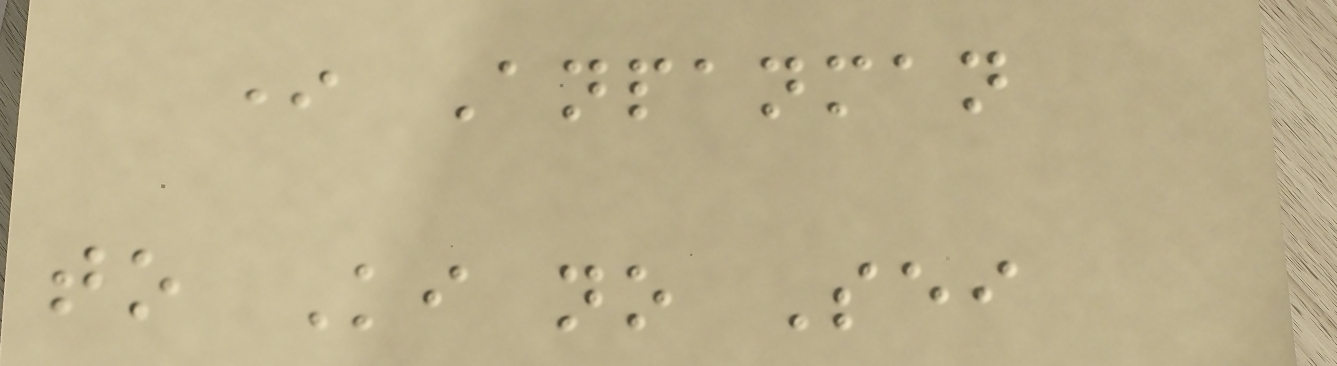In Anpanman
to Ki no Sei
